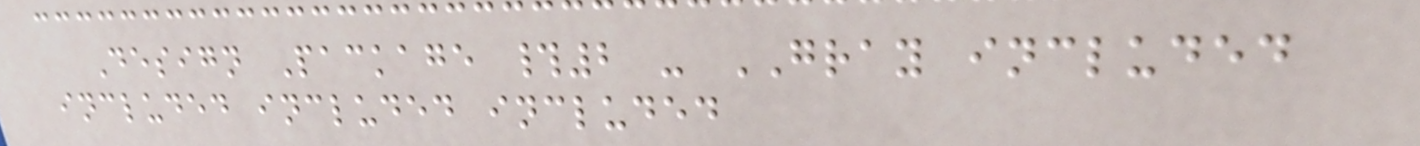Design Package #2 - GRAY included
included included included
